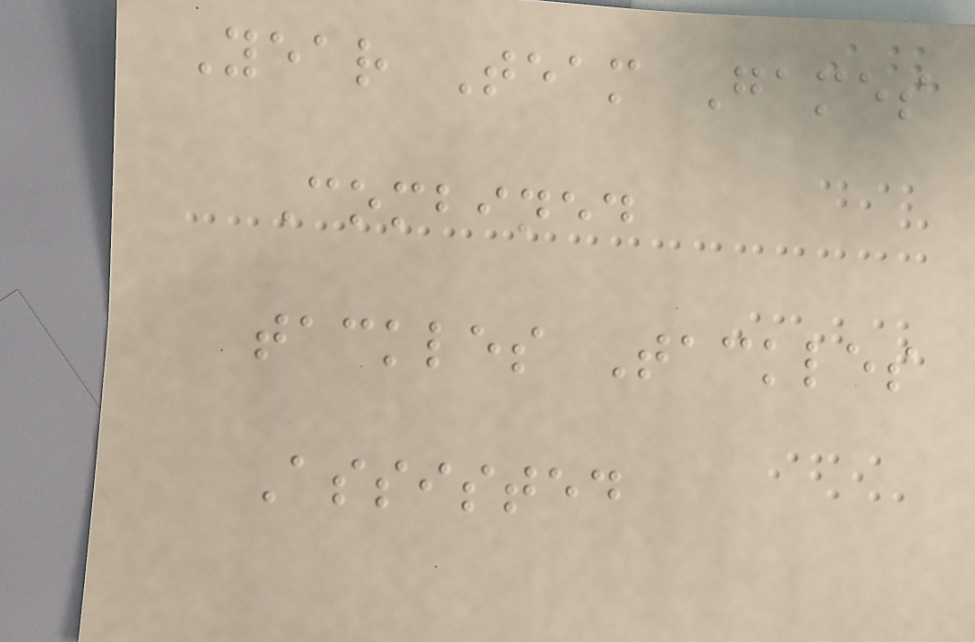Year Team Games
Combined
tackles Tackles
Assisted
